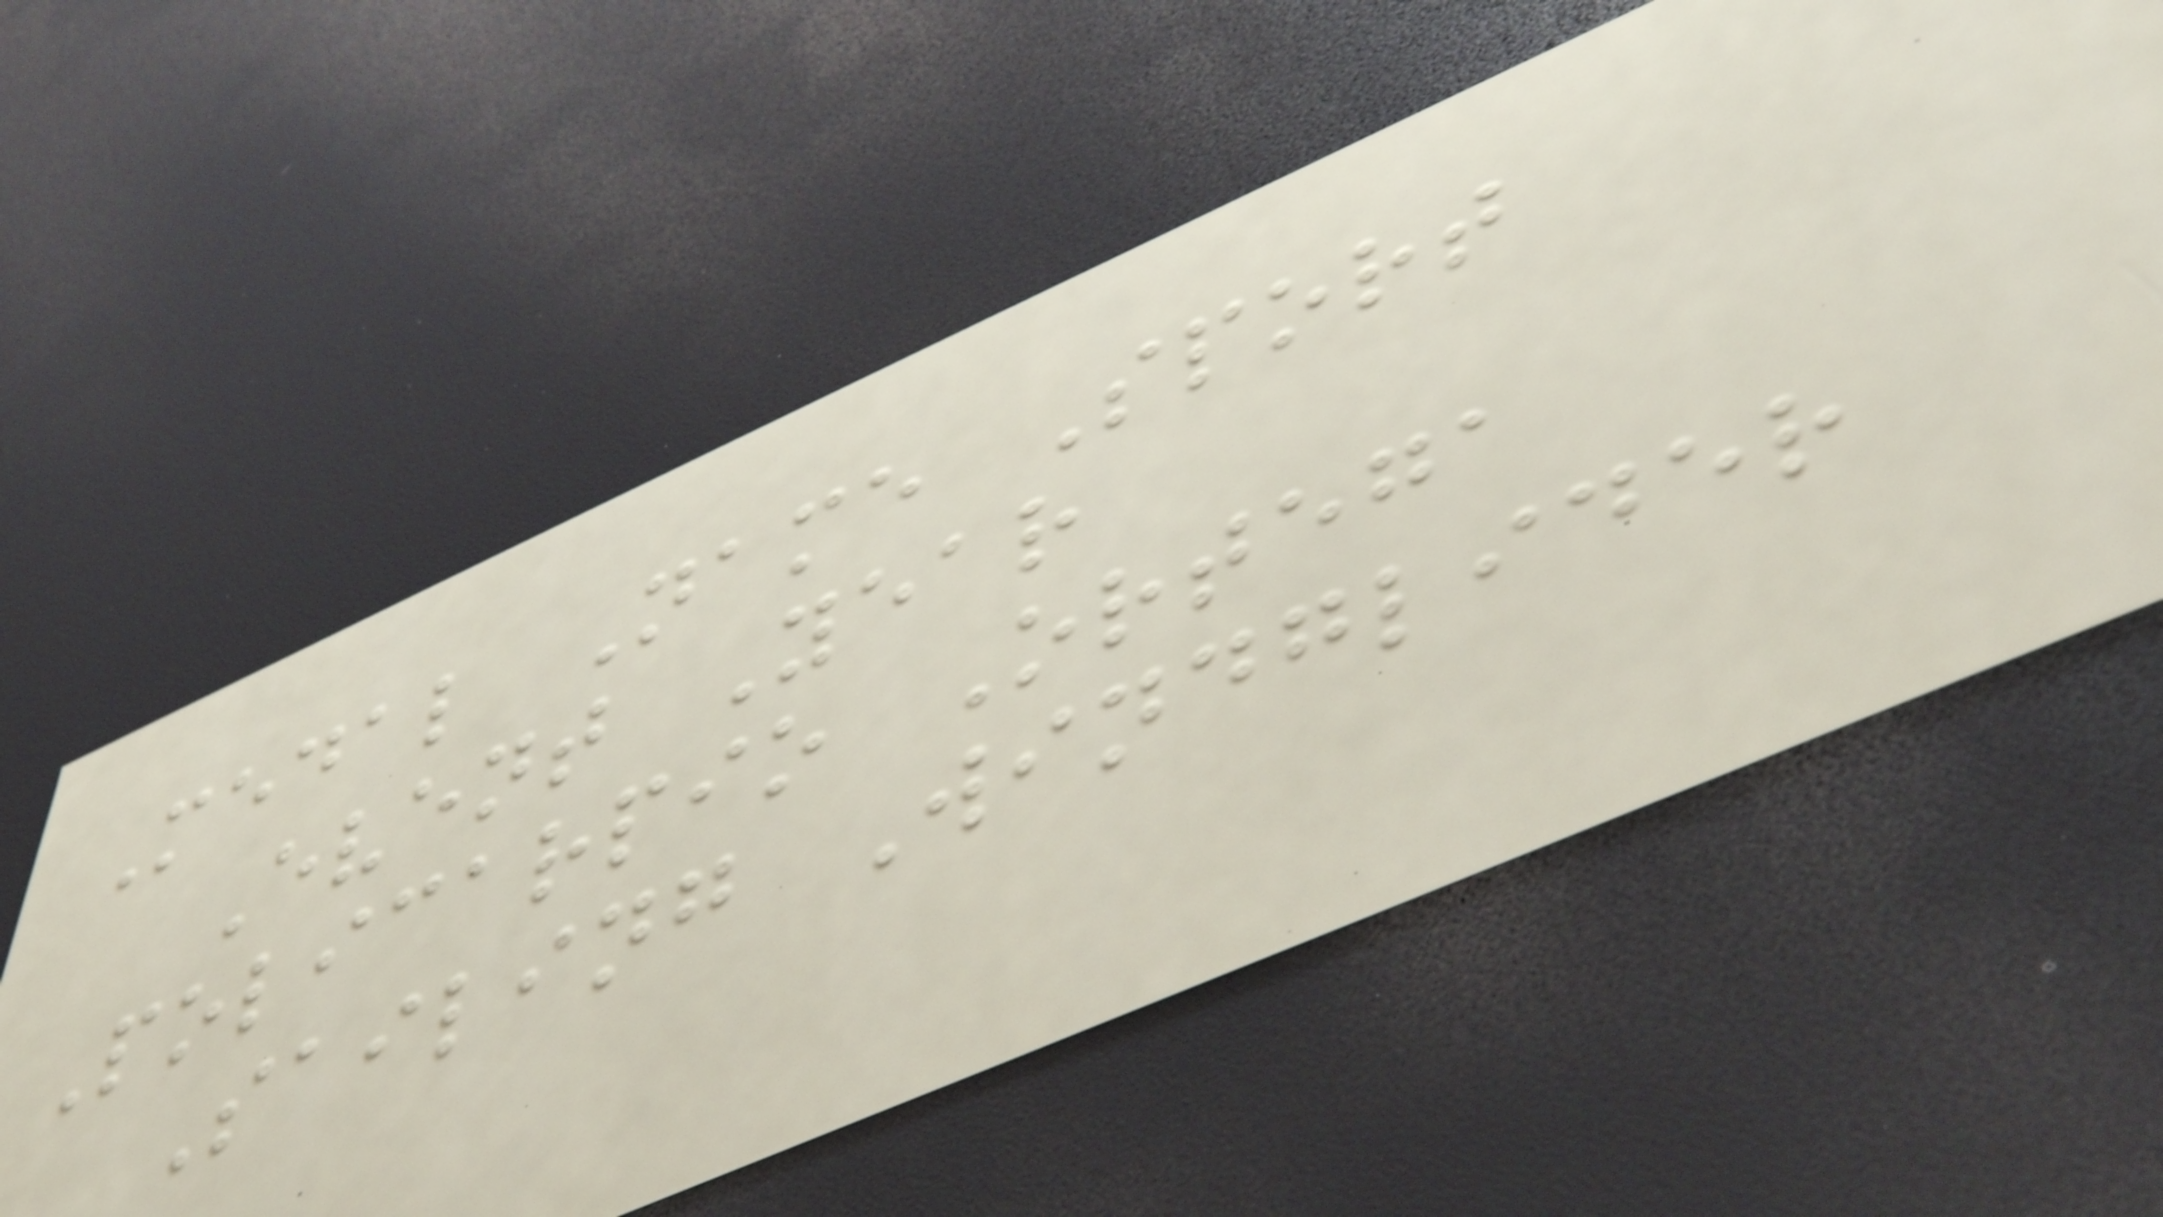Medal Name Sport
Event Year
Policarpio Ortega
Sailing Windglider
